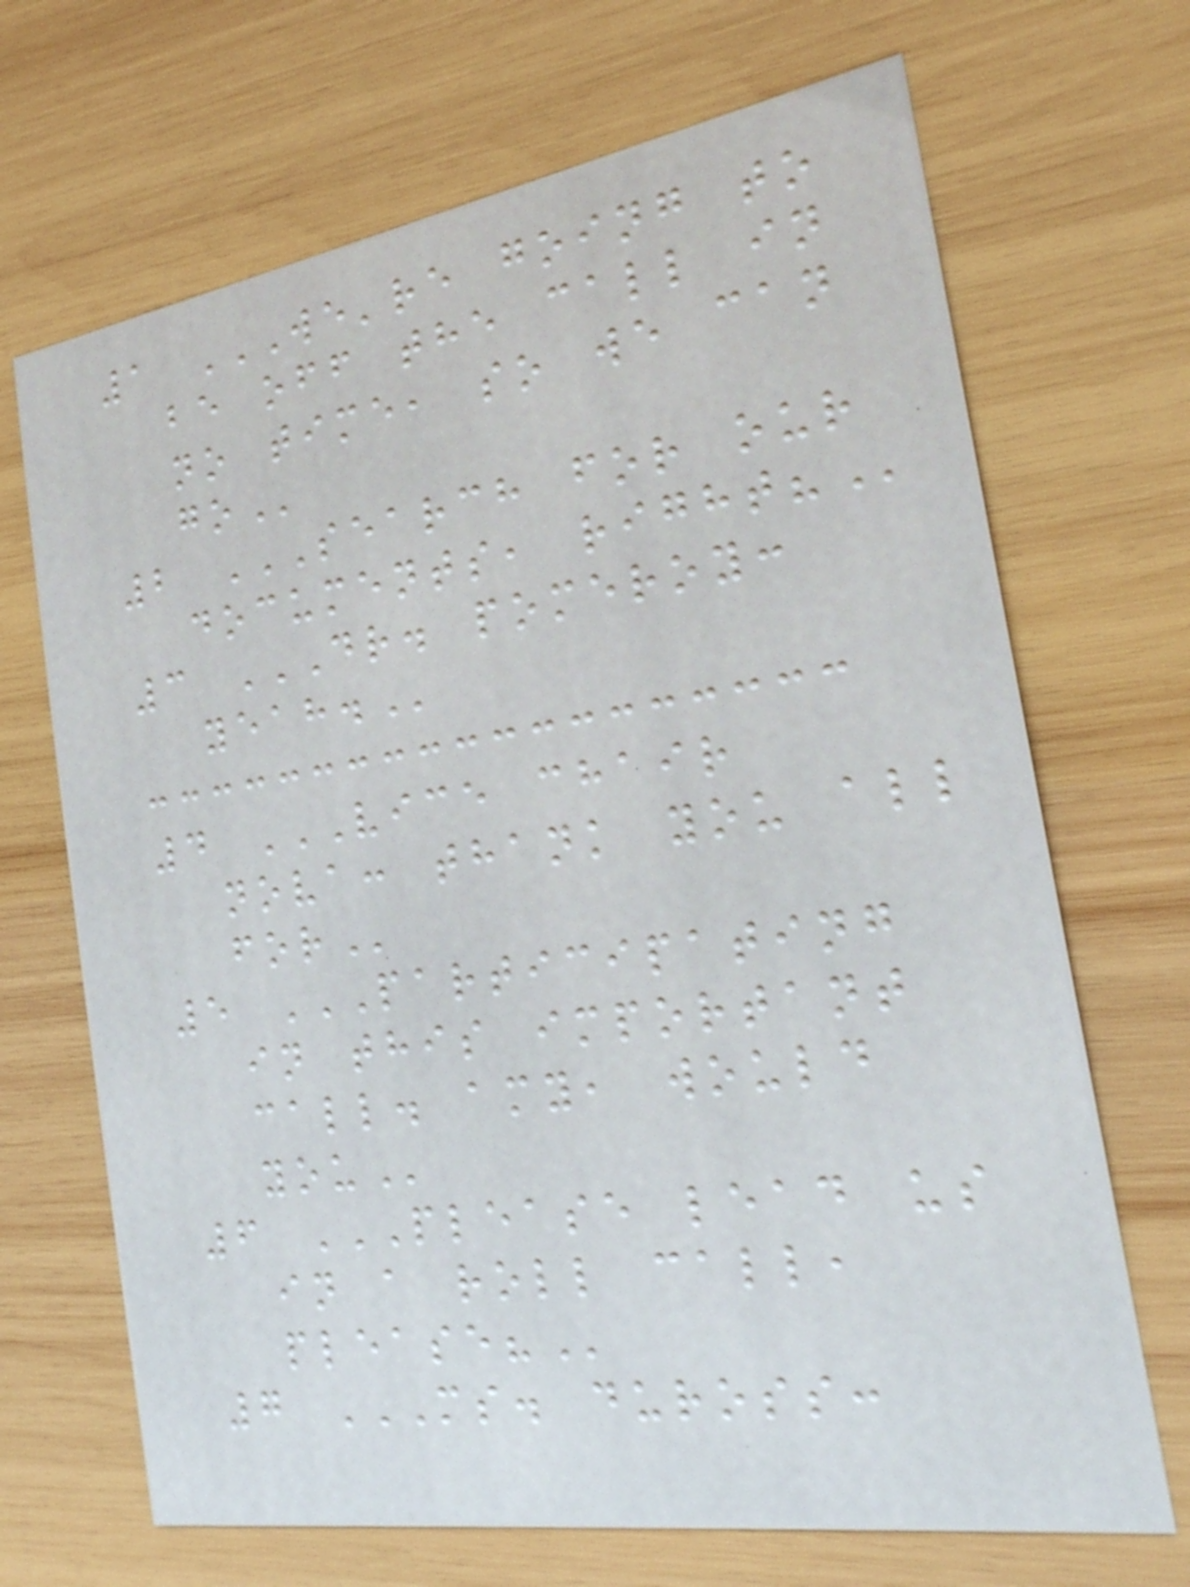1 WE'RE GOING TO
BE OFF THE CALL IN
NO TIME, SO WE CAN
GO
2 SEARCH FOR OUR
DOCUMENTS, RIGHT?
3 DR. POMEROY:
YEAH.
4 VICE CHAIR
NOVA: THANK YOU ALL
FOR
5 PARTICIPATING
IN THIS IMPORTANT
CALL. AMY, WOULD
YOU
6 PLEASE LEAD US
IN A ROLL CALL,
PLEASE?
7 MS. DUROSS:
